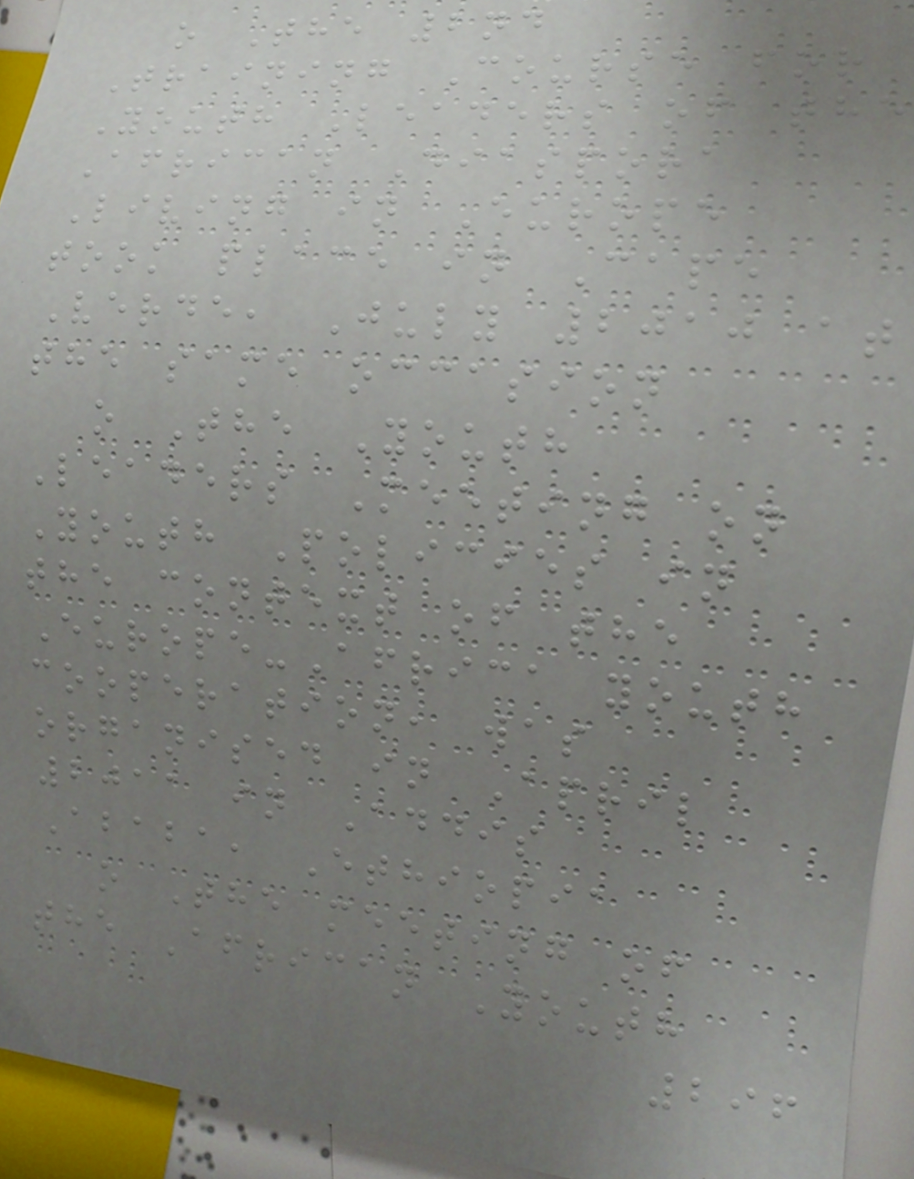o The 2nd
Training Course for
Youth Leaders of the
African Diaspora
Living in Europe
took place in Cape
Verde, July 2010 at
the same occasion
o The Youth
Leaders Meeting on
Youth Policies in
the context of the
Europe-Africa youth
cooperation, was
organised in April
2011 in Addis
Ababa, Ethiopia
o The meeting of
the African Youth
296
